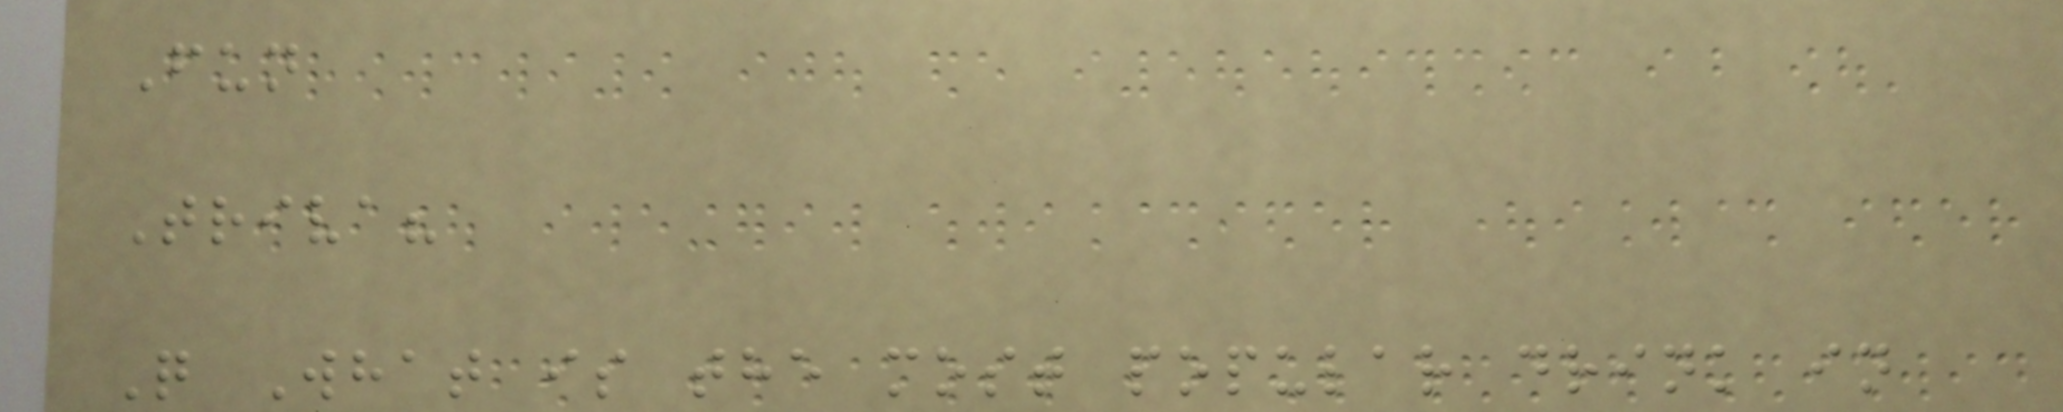Fun
Triva?
Q What is the most popular drink in
